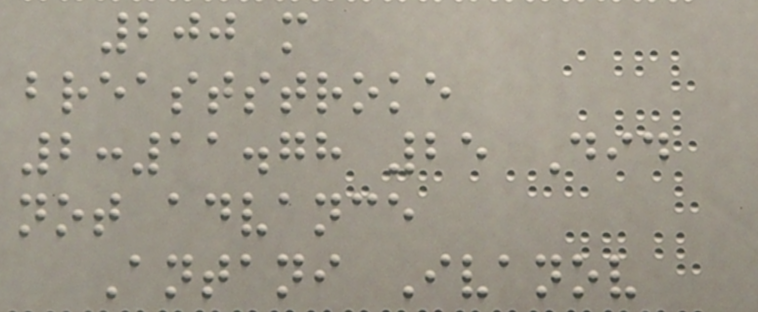200 m
breaststroke
2:11.78 25 Did
not advance
Antani Ivanov
